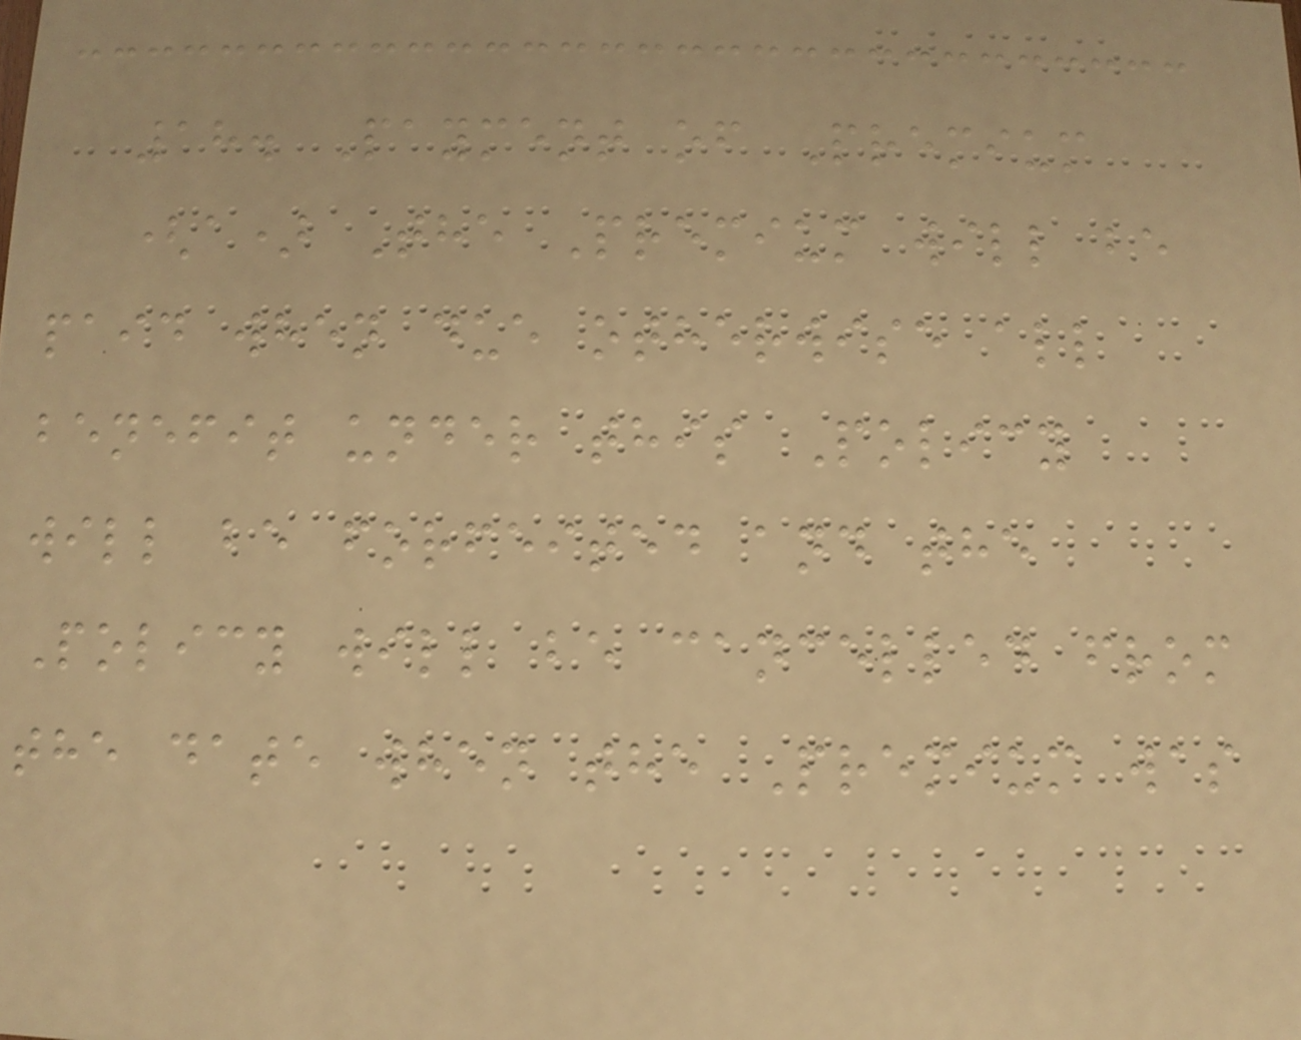18. Payment of Premium
(a) The Premium will be
paid when due otherwise all
benefit under this Policy
will be forfeited and the
Policy will be cancelled from
the date when the Premium was
